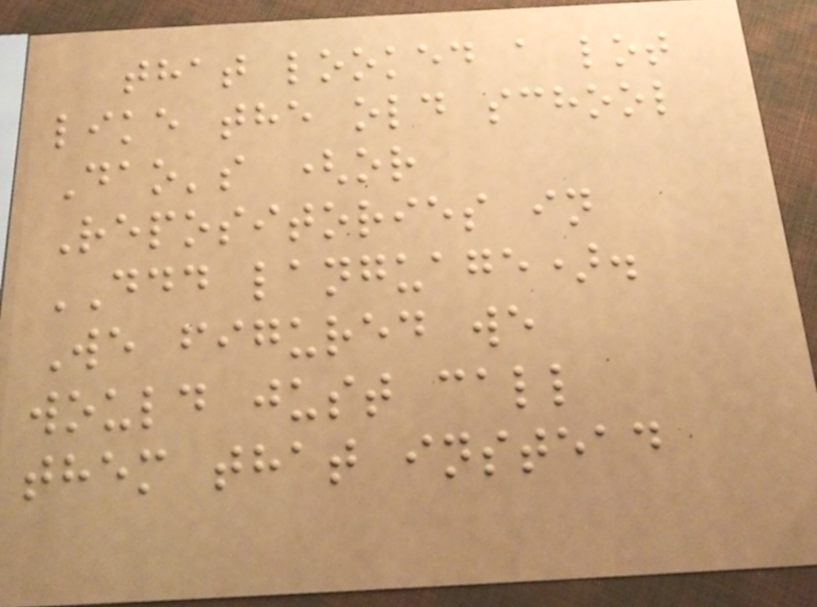that looked a lot
like the old school
Dao's (or
Repositories in
DDD language).
We figured we
would just call
them that instead
